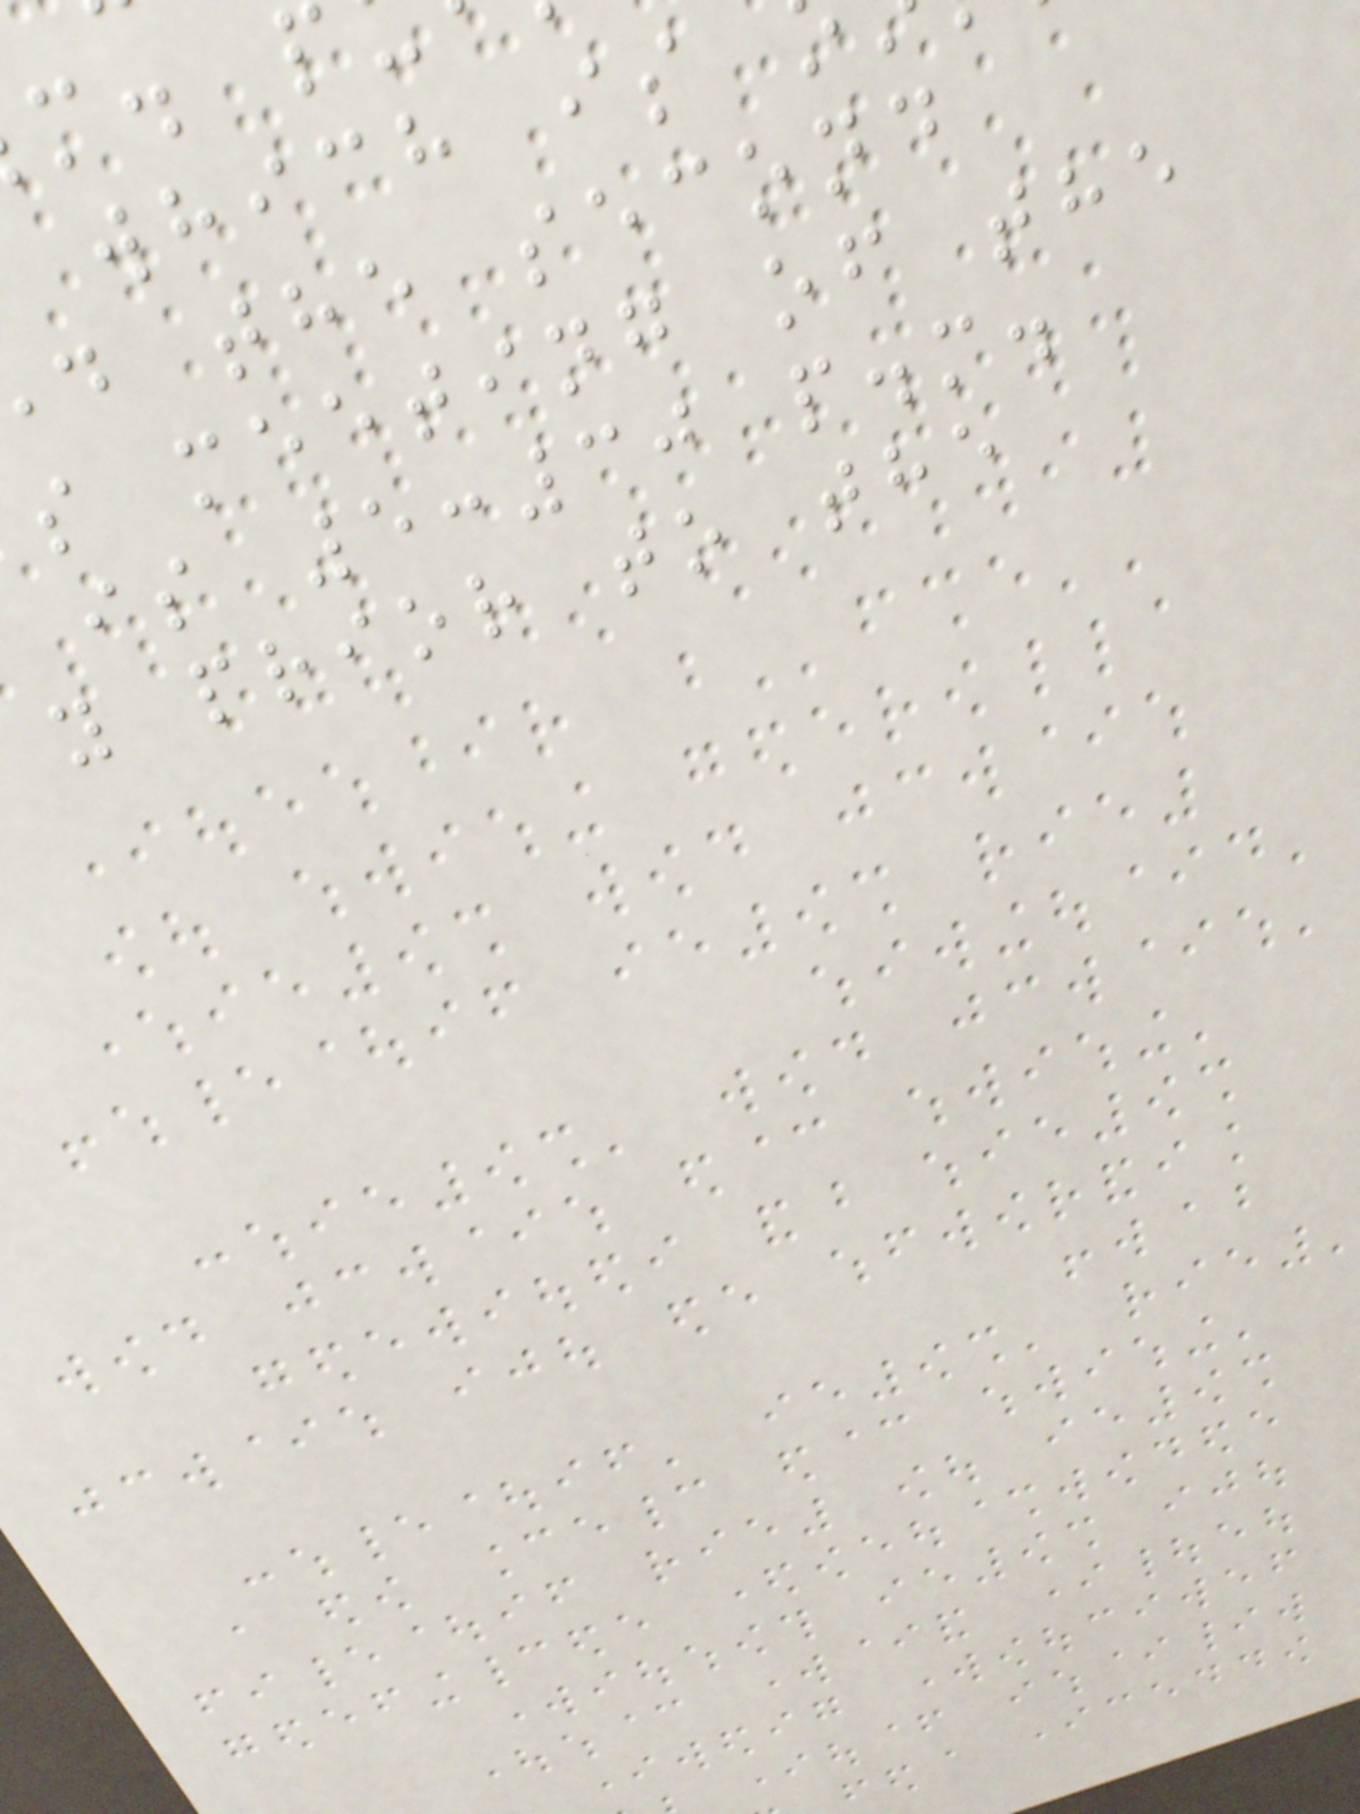which is
d the second
s meeting of the
is 5:30 p.m.
y prior to the
